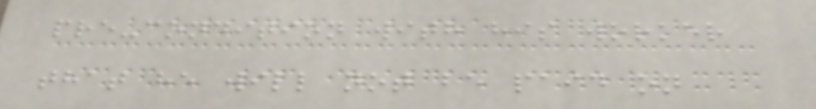pre-condition with his worker
that he will not be paid on
